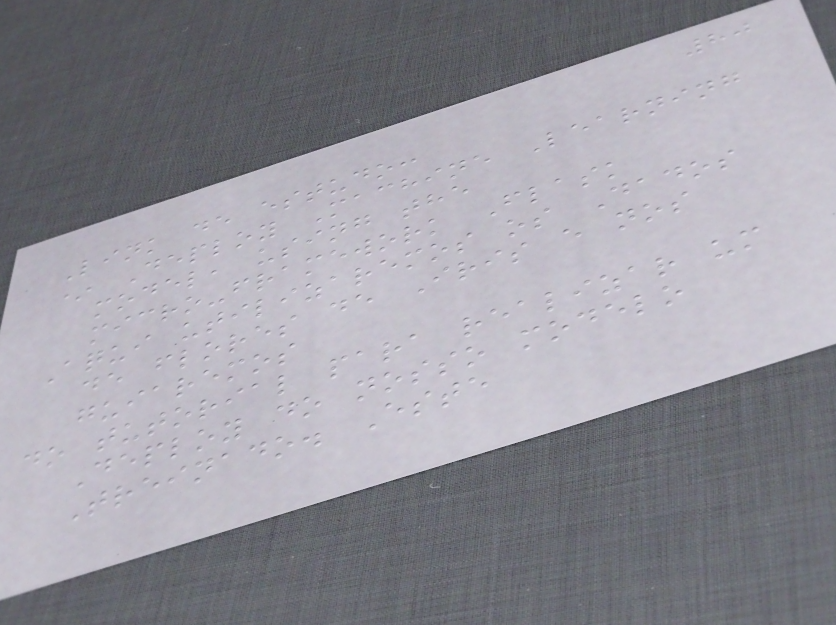80
Link de estudo:
* Deploy Machine Learning
model, using the
micro-framework Flask
Aqui utilizaremos os Dados
de flores de Iris e nos
guiaremos
do tutorial para realizar um
Deploy do nosso modelo
Treinado. Este
